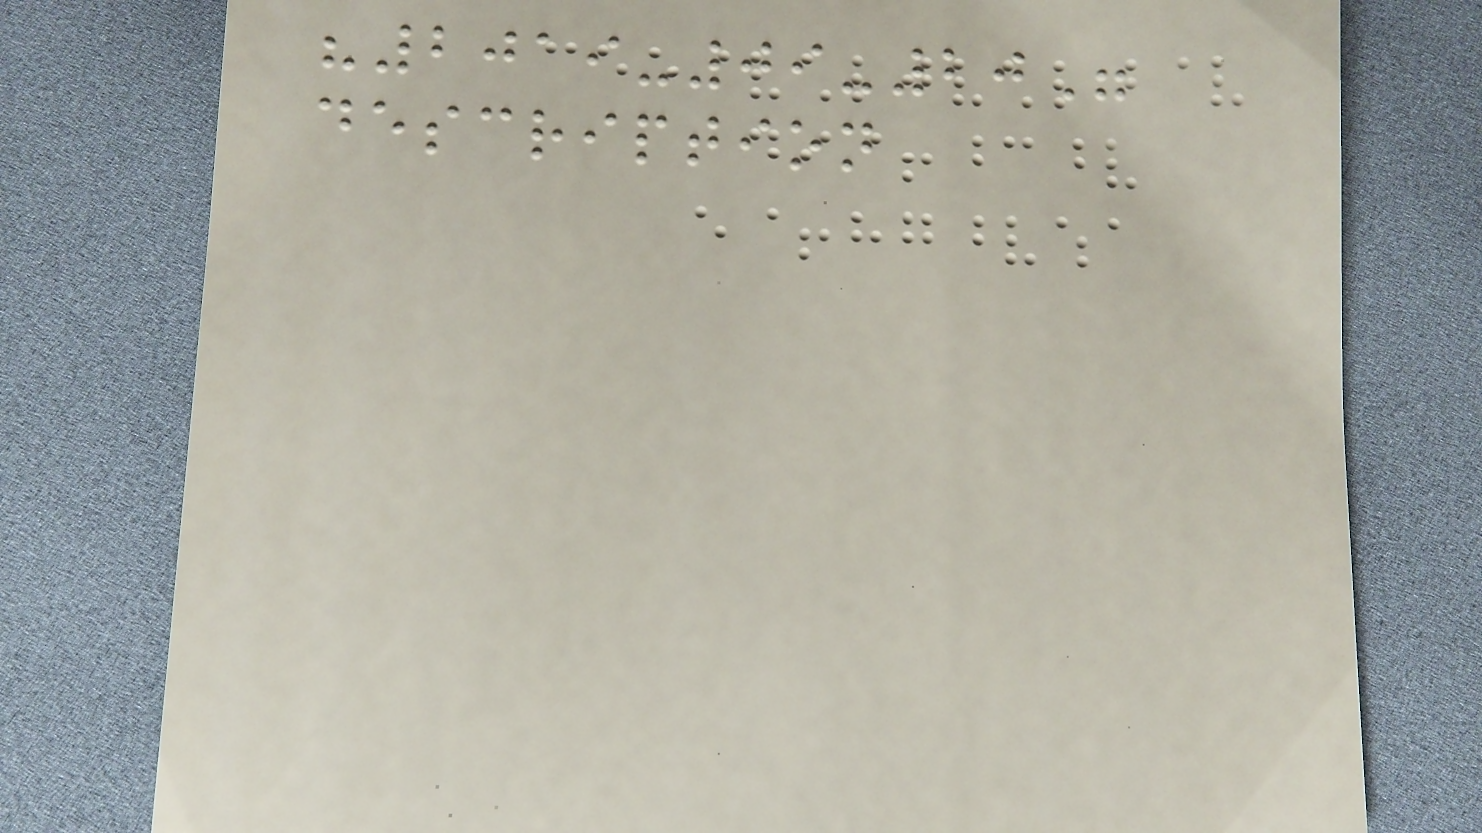"2019-09-20"
description
